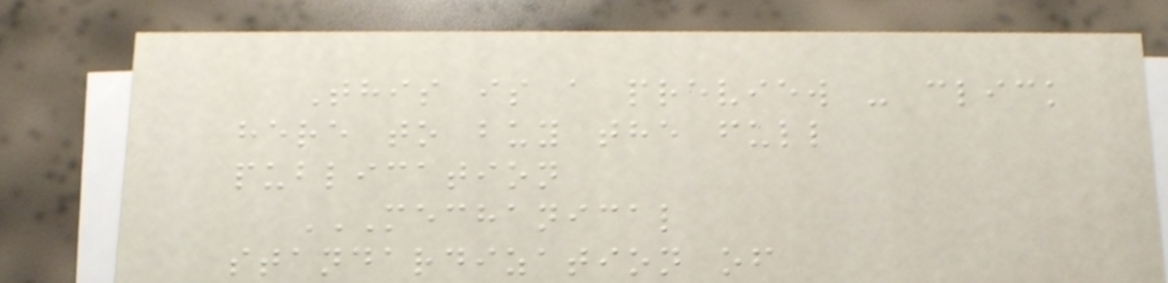This is a preview - click
here to buy the full
publication
MECHANICAL
STANDARDIZATION OF
